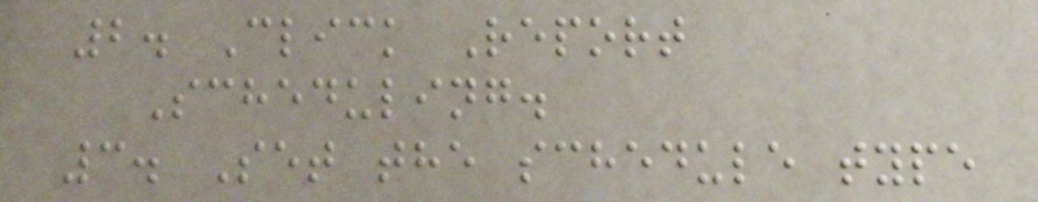2. Click Report
Scheduling.
3. Set the schedule type
